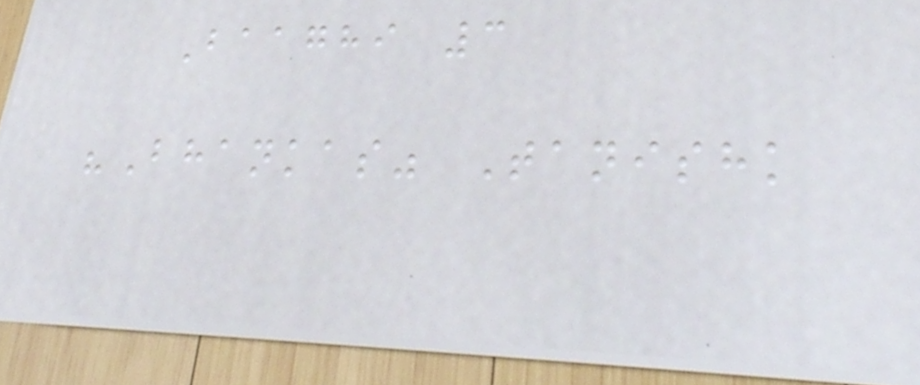Baaghi 3
"Bhankas" Tanishk
